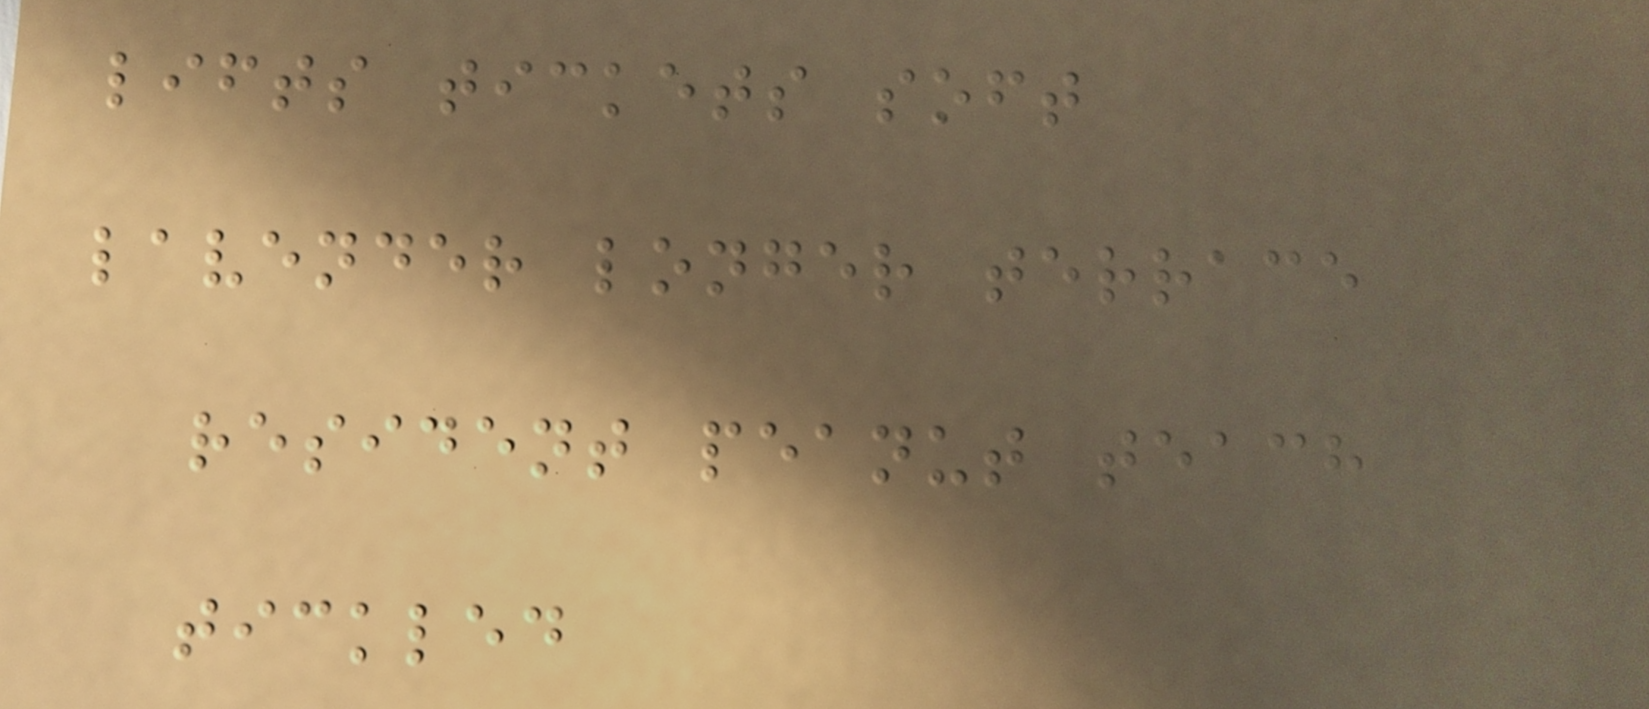lifts tickets soft
lavender longer terrace
resident peanut teach
tickled
